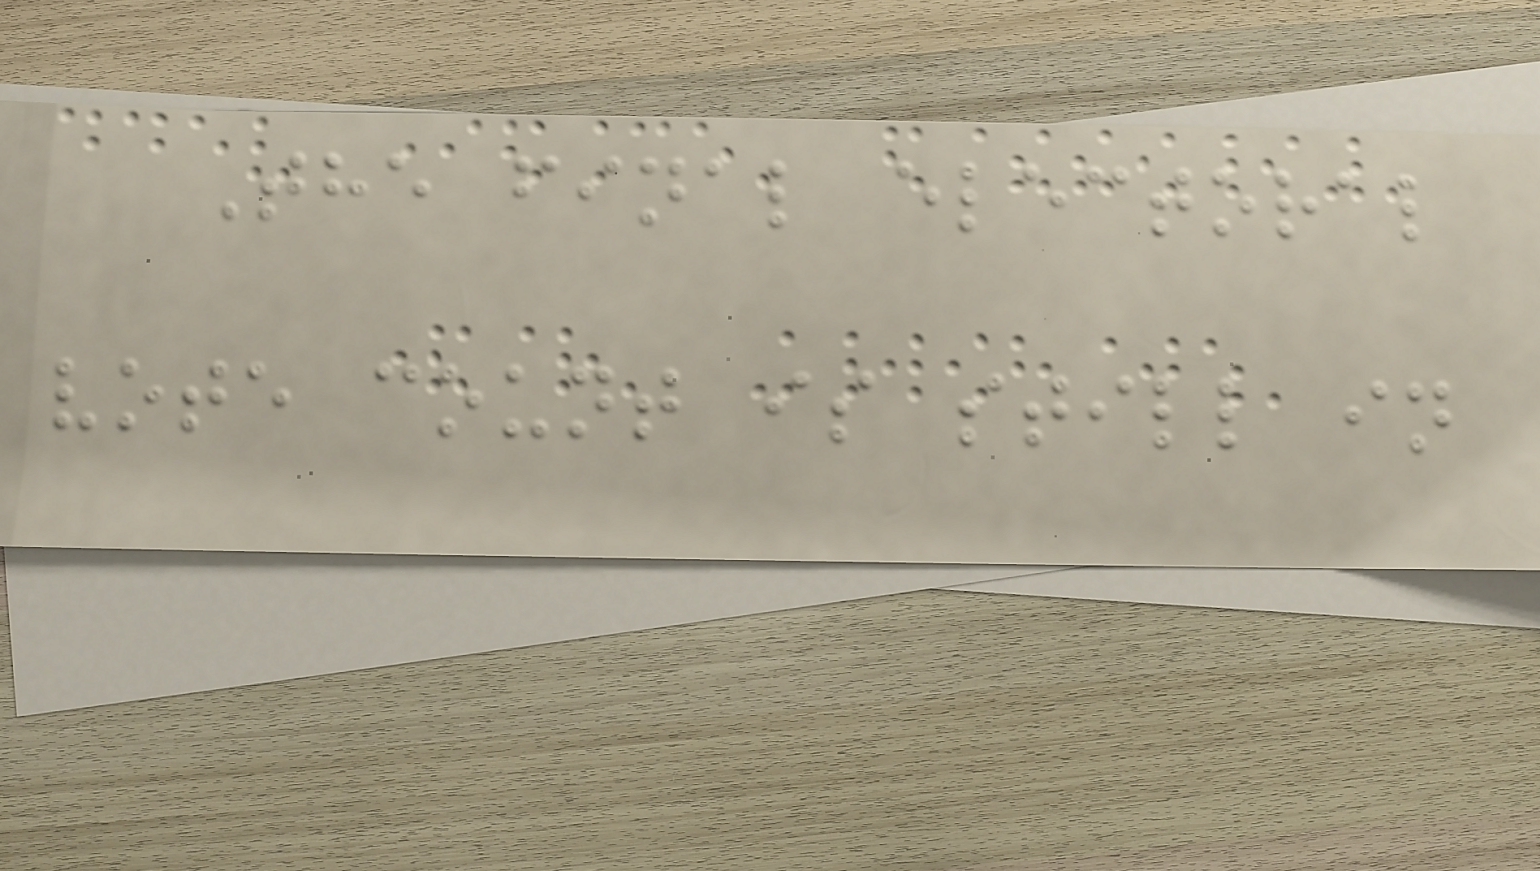The final electoral
vote count is still in
